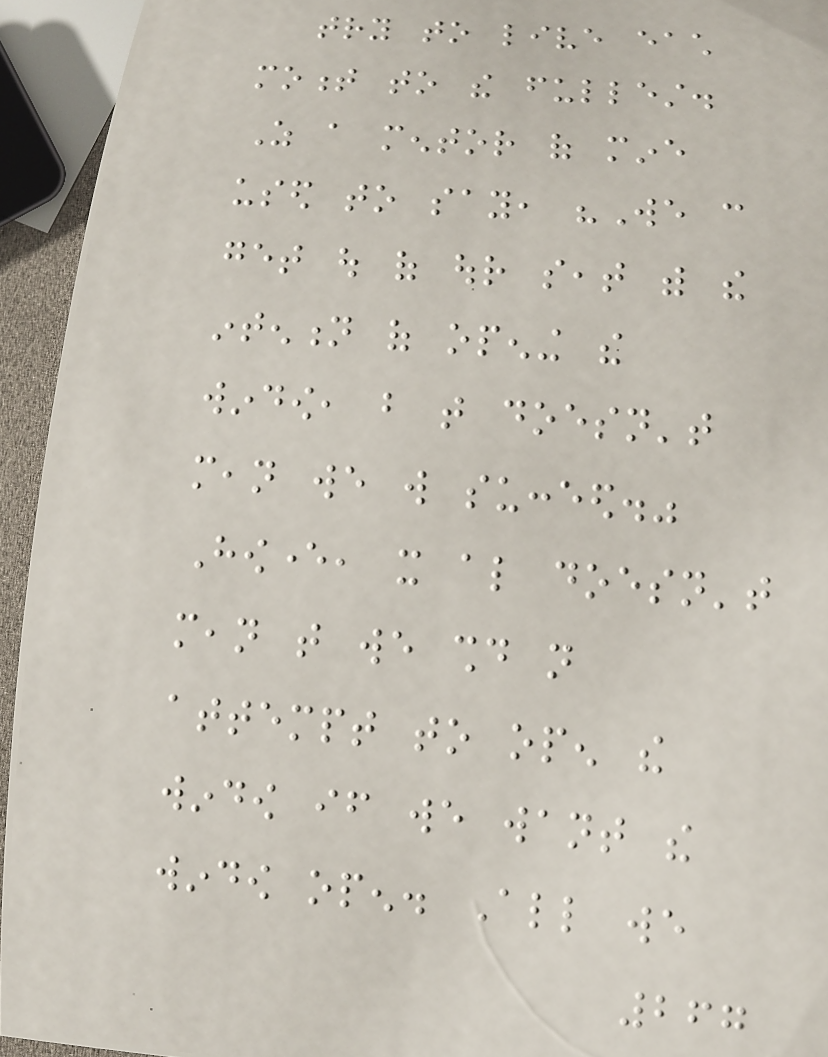try to live each
moment to the fullest.
As a mentor of mine
used to say, "We can
get out of our seat with the
intention of opening the
window, but that doesn't
mean we will succeed."
However, it also doesn't
mean that we should not
attempt to open the
window if we want the
window open. All we
267
